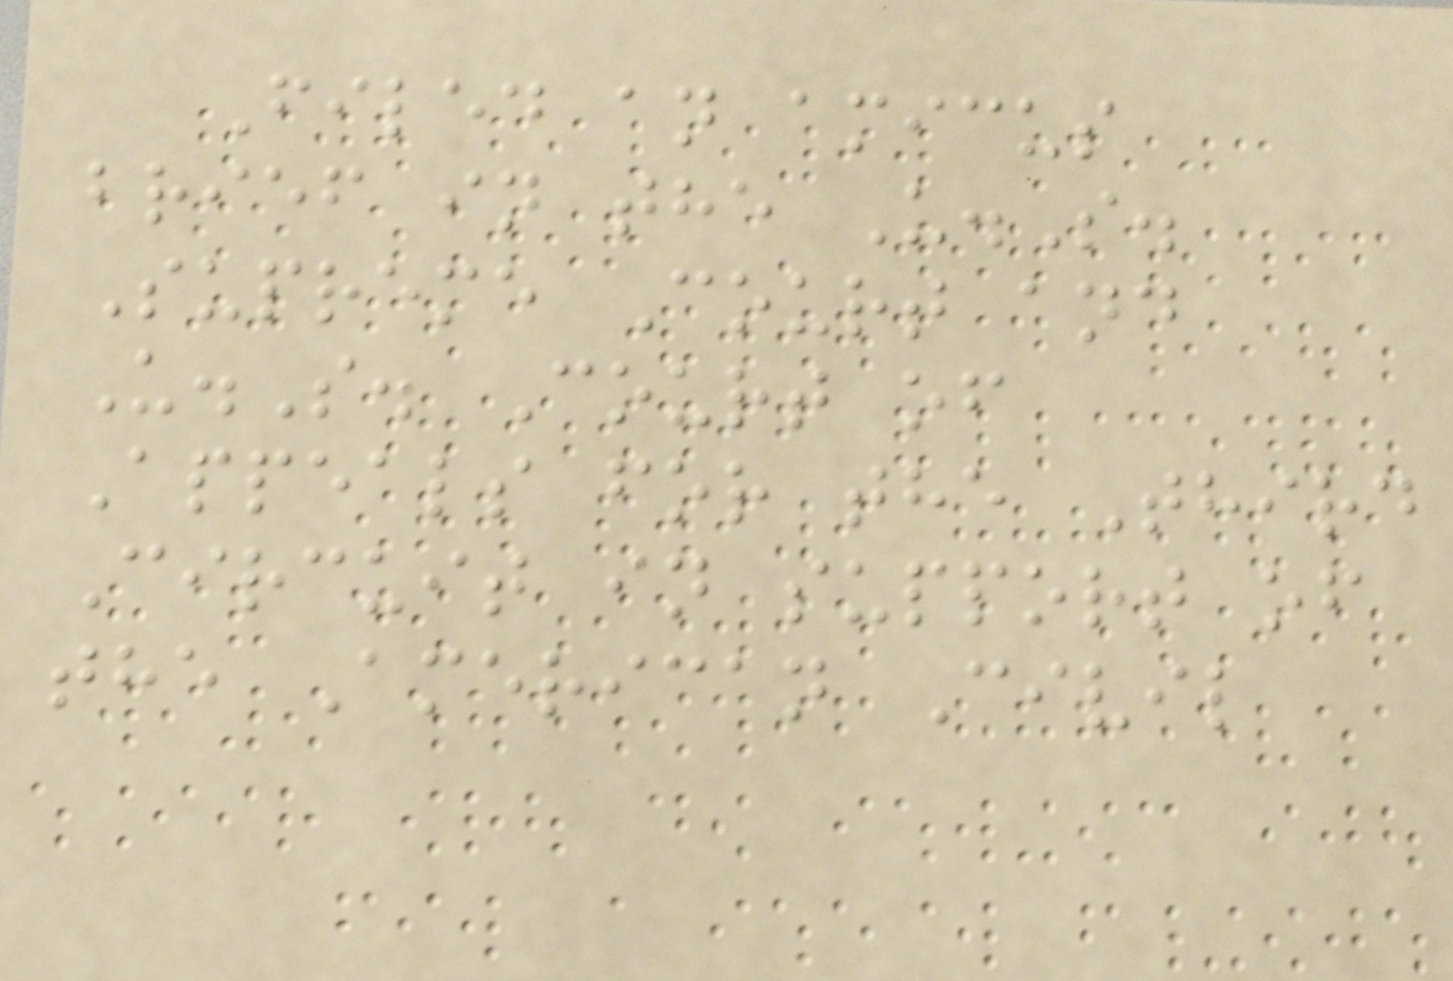Filed an amicus
brief in the U.S.
Supreme Court and
U.S. Court of
Appeals for the Third
Circuit in support of
the American Civil
